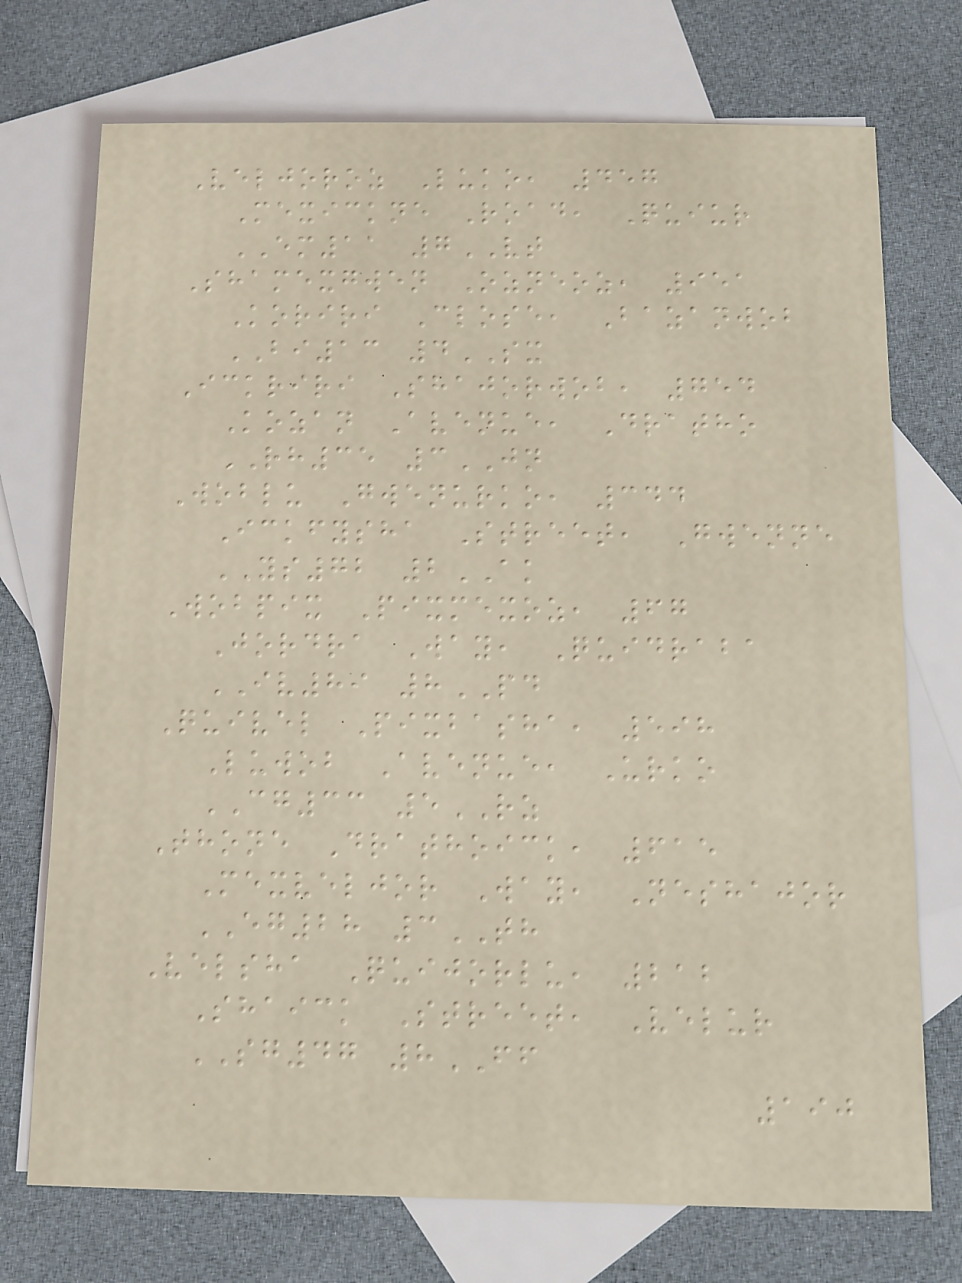Veljoroz Luko, 457
Mexickne Road, Quiur
EM11 7VT
Shamexgwen Ozneoz, 951
Koriri Close, Bazanwob
BI13 4SX
Ickriri Shajorwob, 754
Kozan Avenue, Dratho
RH35 3JN
Woblu Gwenurko, 344
Ickfysha Street, Gwenne
YS72 2AK
Wobpix Pixmexoz, 67
Jordra Way, Quidraba
IV89 8PD
Quivel Pixbasha, 598
Luwob Avenue, Urko
CG33 5RZ
Thone Drathoick, 615
Mexveljor Way, Neshajor
EG28 3TH
Velsha Quijorlu, 212
Shaick Street, Velur
SG47 8FF
190
